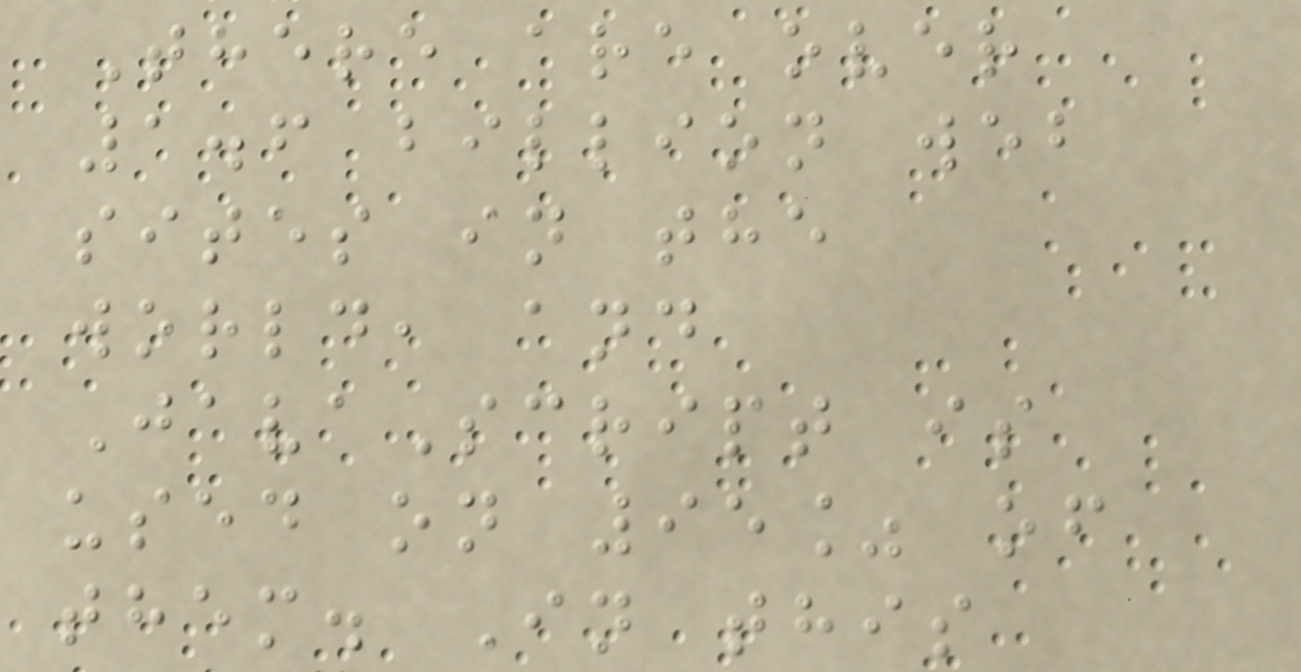There are over
1.6 billion web
sites in the
world, and
JavaScript is
used on 95% of
them. In this
